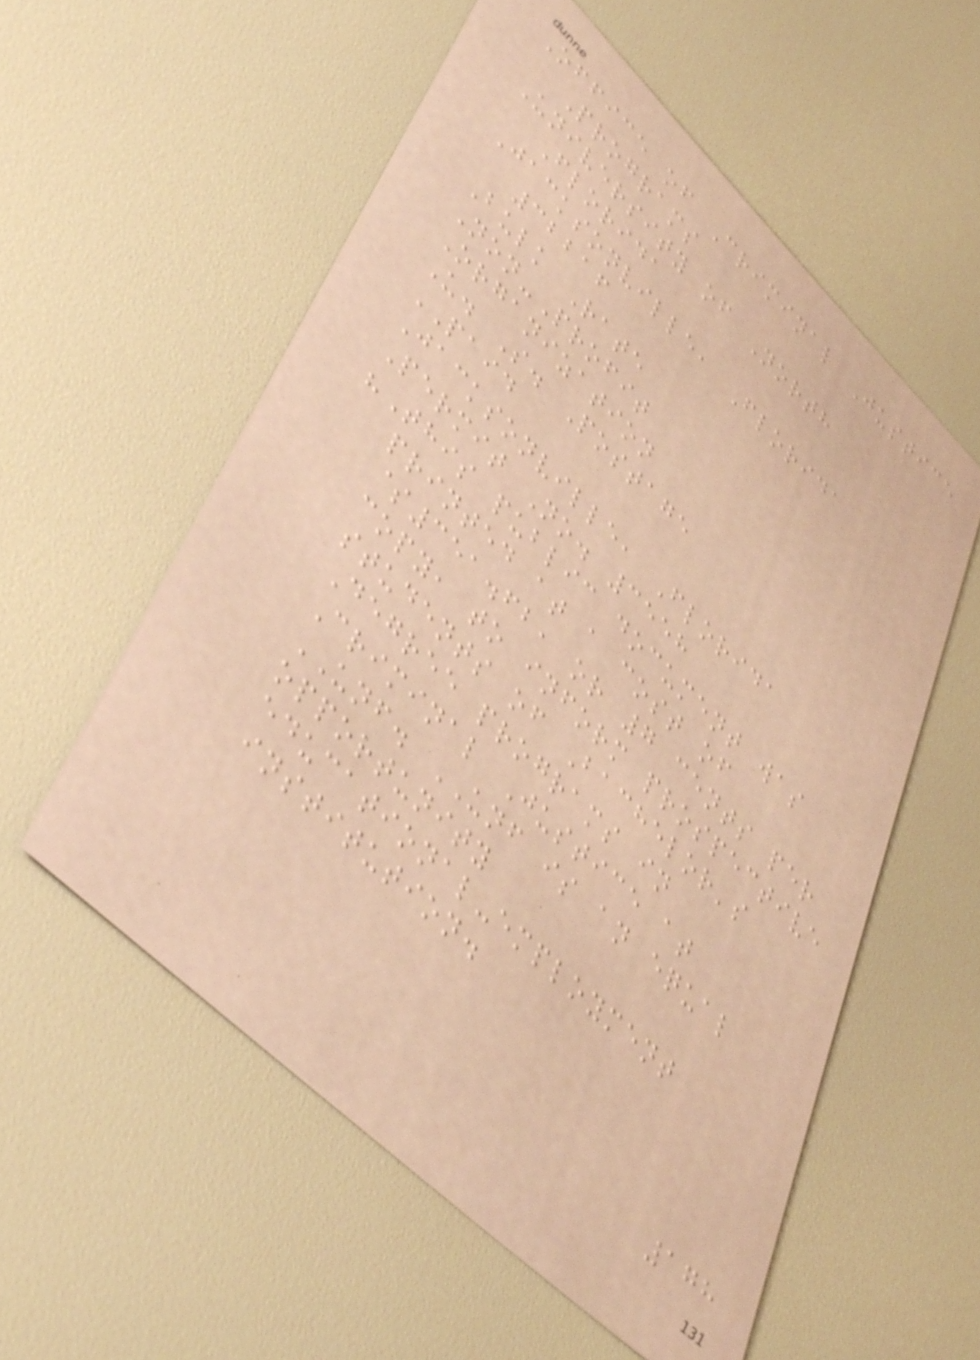Office of Criminal Justice
Programs
University of North
Florida
Jacksonville, Florida
32216
Bulk Rate
Non-Profit
Organization
U. S. Postage
PAID
Jacksonville, Florida
Permit No. 3558
"This public document was
printed at a cost of
$351.62, or 7 cents per
copy, to inform prospective
students of Bachelor's
Degree programs in
Criminal Justice at
UNF. UNF is an equal
opportunity
educational-employment
institution.
178
